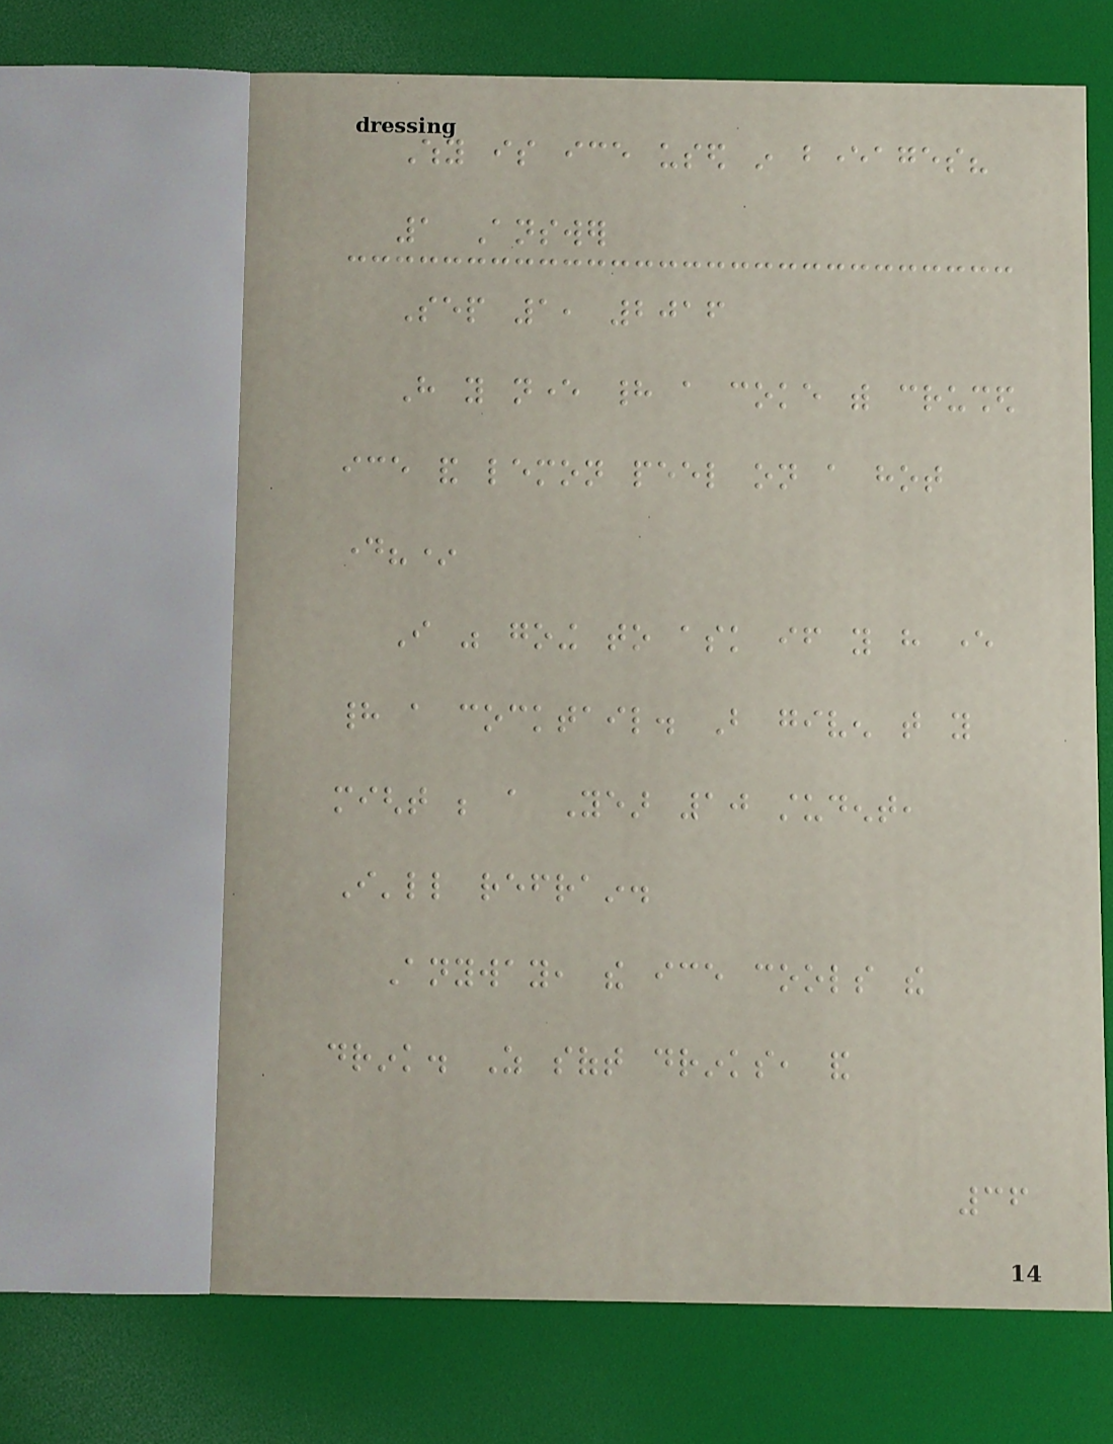Why is ice used in beverages?
1 Answer
Sep 1, 2016
Have you never had a coke with crushed
ice and lemon peel on a hot
day?*
I was going to ask if you have ever
had a cocktail. But given that you
might be a Year 10 student,
I'll refrain.
Anyway, the ice cools the
drink. As soft drinks, and
36
